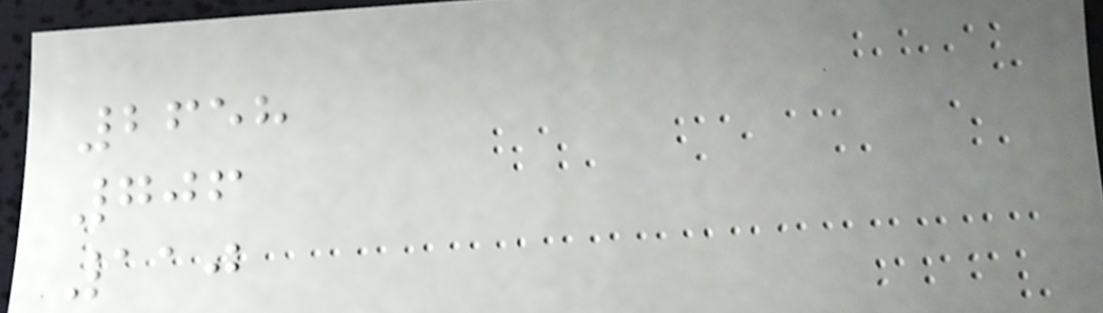2658
706
110
